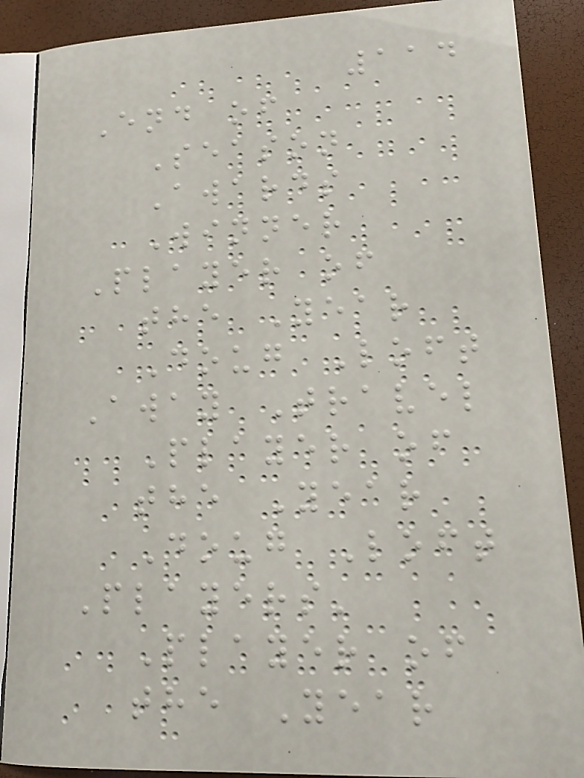114
End of
Season
Awards
Winner
Player of
the Year
Doug Loft
Away Travel
Player of
the Year
Doug Loft
Players'
Player of
the Year
